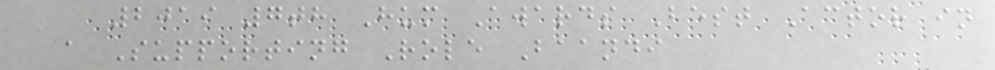2019 7th Hum Awards Best Actor in
a Supporting Role Baandi
